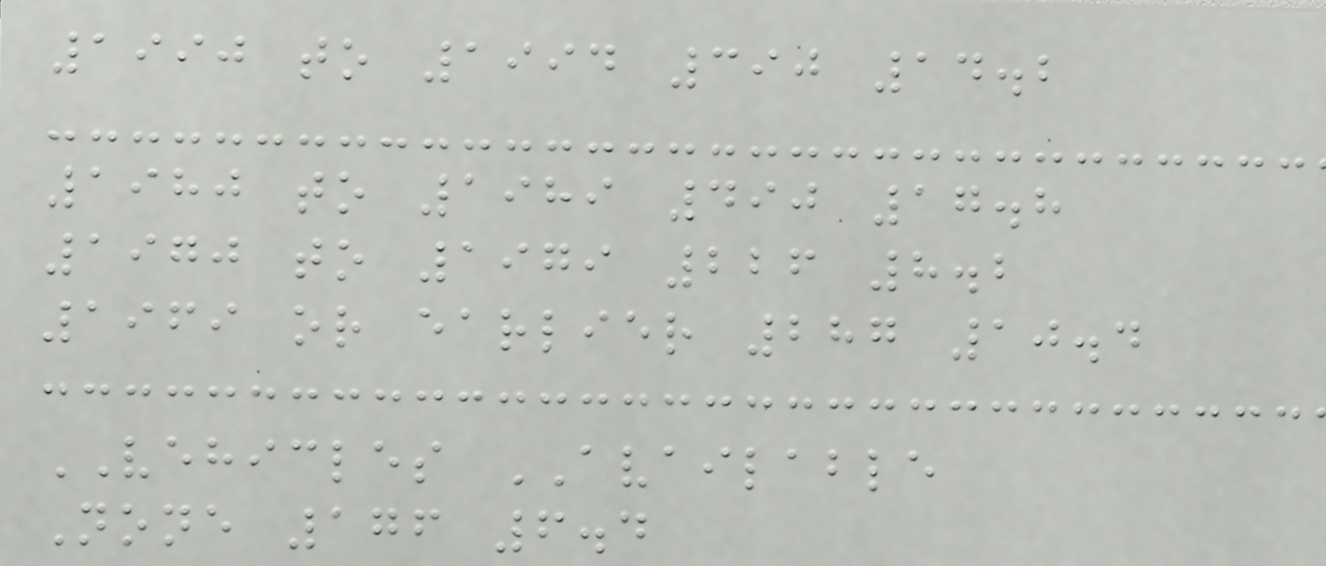1990 to 1994 390 14.2
1980 to 1989 490 17.8
1970 to 1979 226 8.2
1969 or earlier 287 10.4
VEHICLES AVAILABLE
None 176 6.4
